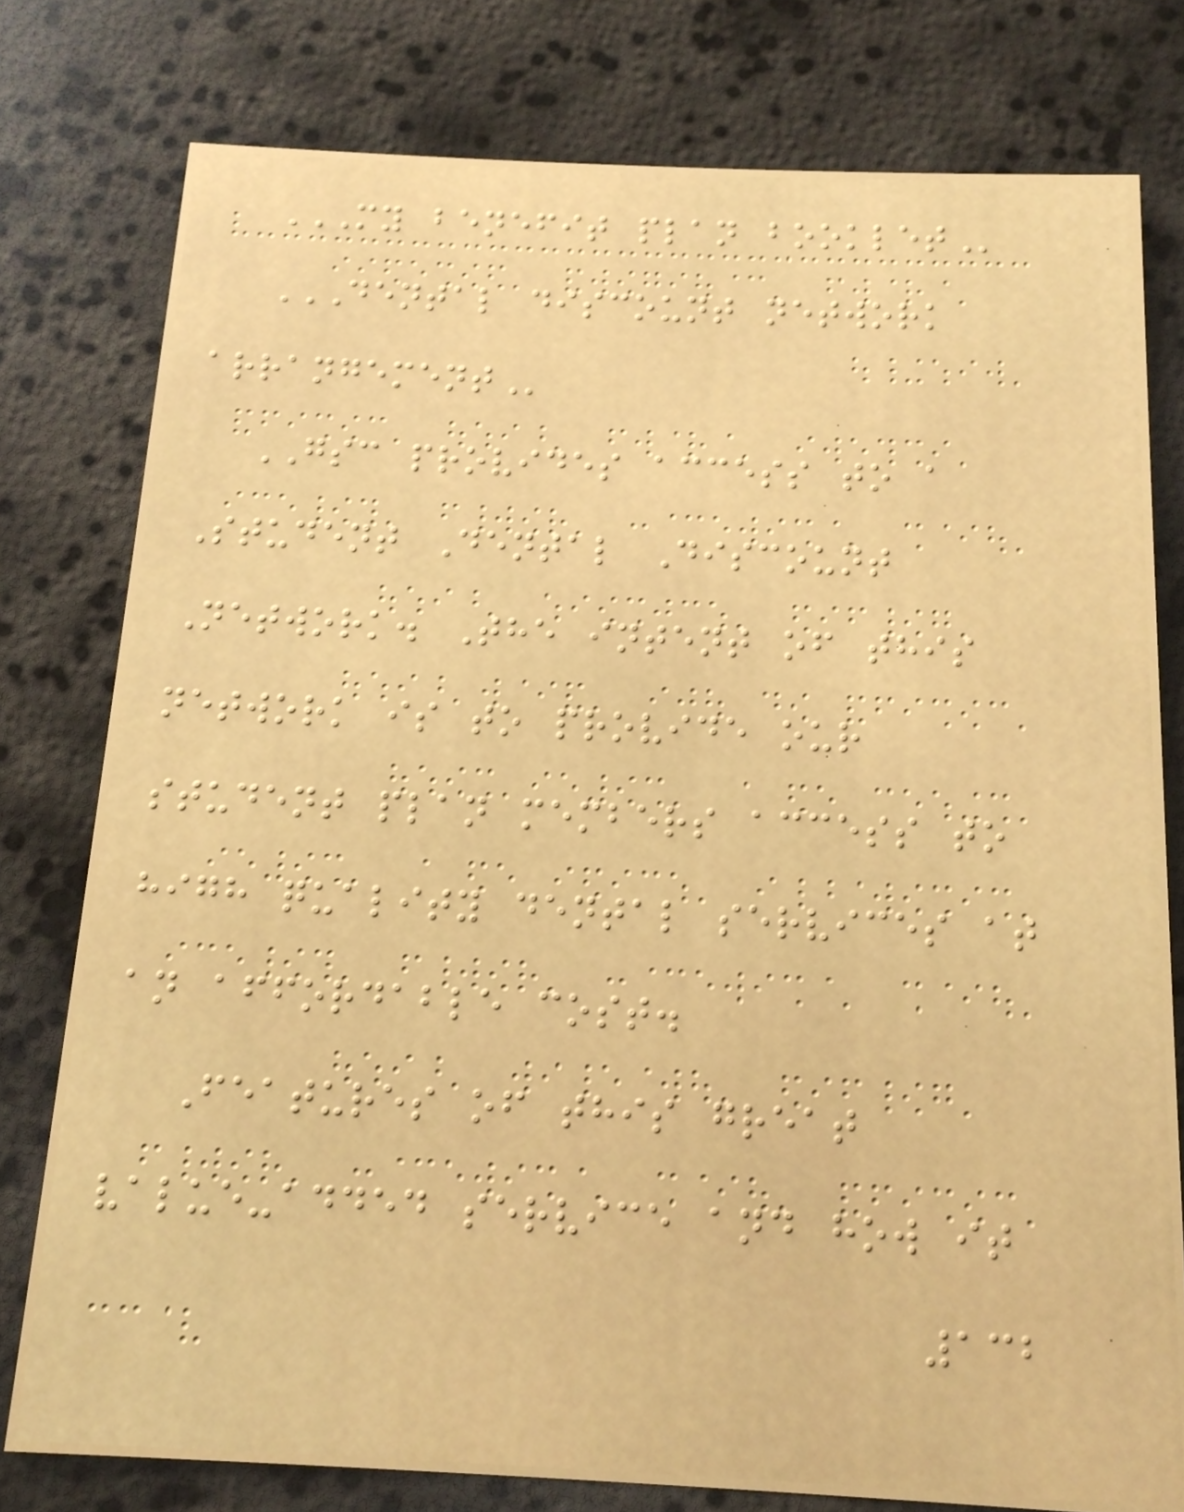MY BENEFIT PLAN BOOKLET
DENTAL DISCOUNT NETWORK
ARRANGEMENT
GSC provides access to a
Student Dental Discount
Network. The intent of this
network is to provide our
student plan members access to
high quality dental services at
an affordable cost.
Features of this great
value-added service and how it
132
